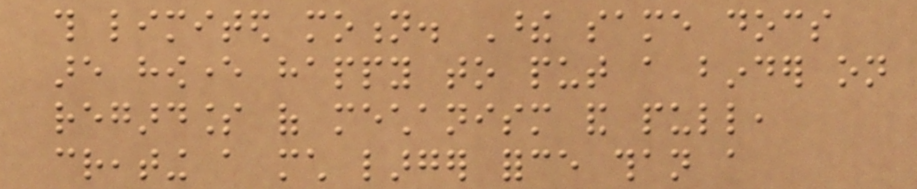this limited motion. These same docs
are however happy to put a binder on
regardless of mechanism and pull,
creating a much larger force than a
